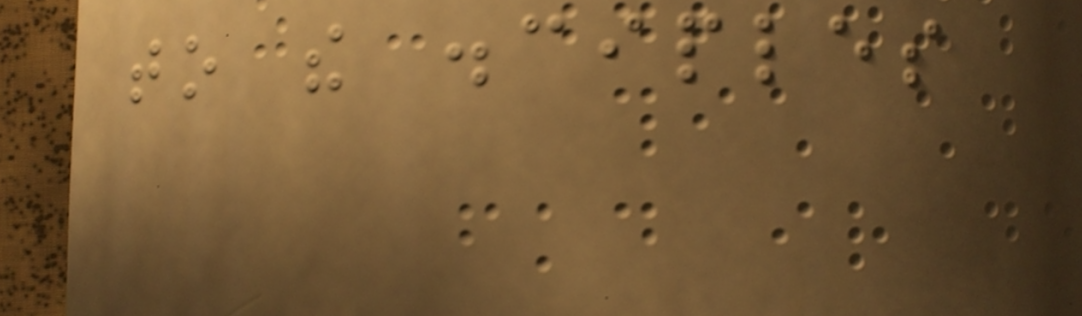to the disciples
